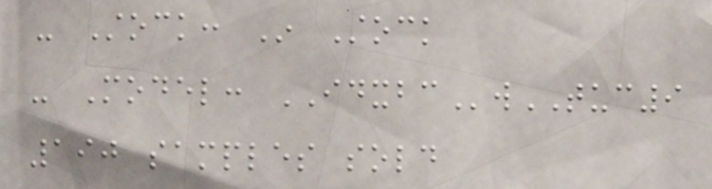- Stock: In Stock
- Model: IDXBCwTUC9
190 samples sold
